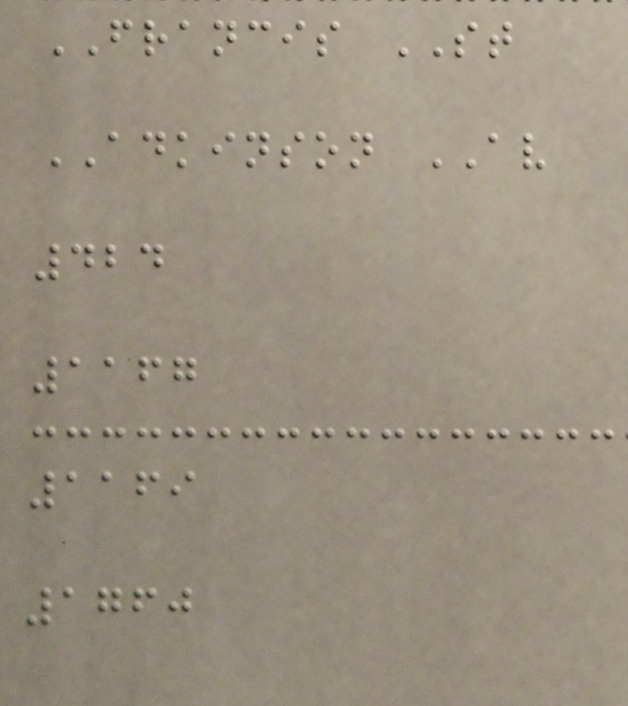FRANCIS ST
ADKINSON AV
424
1167
1169
1760
